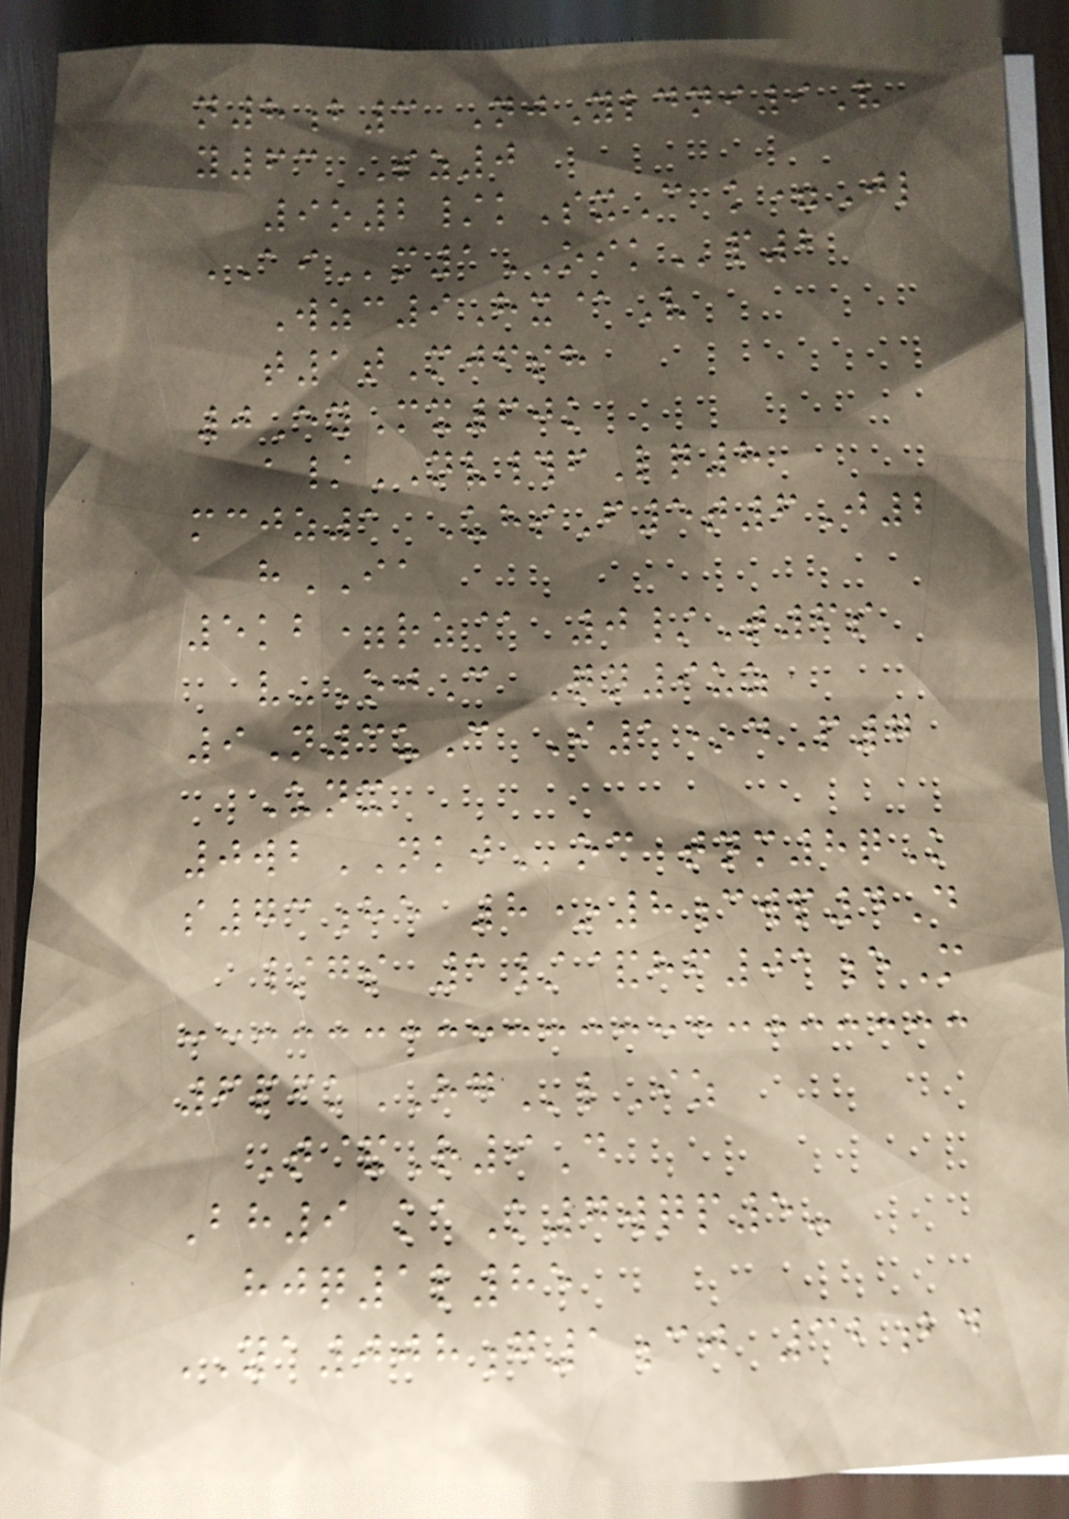n8b3 NjYldni9V
y63 Sz0
9o2/kSxC k=Jl
AIm1OIKp2
Wzc9Hx@V
t1tMjfsh
0EyMx60k
a/NV#fLq8
mcjz1 UhsF5t6J2
hIA
5kb=rz@ 0/T6s
v-OjC Qn9uz
9N3uC I1*dP7
Unx
0wbNKJoc tnm8qK
s73he 8*8cwp4D
/gs 1/&hf01eM
6pfkHGlIz
T&R9D
Bh9 kaK7wqp5-
hjq1l85
YA008g1cj 32bd
